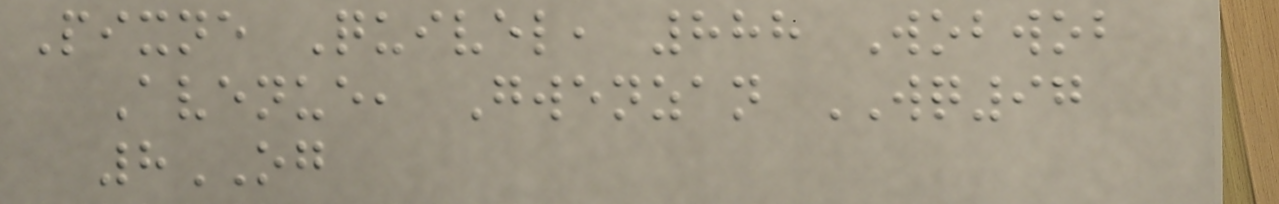Pixne Quivel, 888 Wobwob
Avenue, Gwenzan WQ97
8OG
